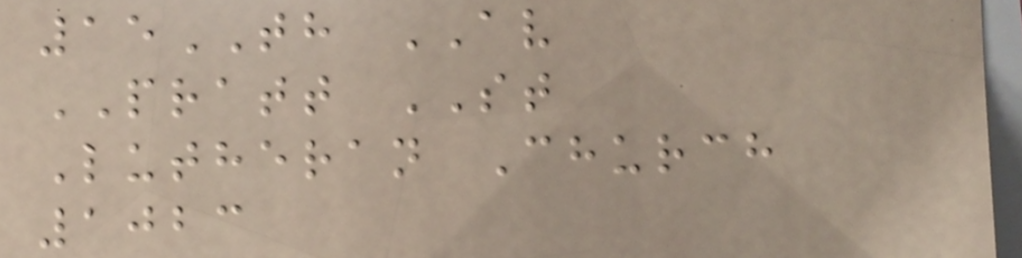15TH AV
PRATT ST
Lutheran Church
1023
